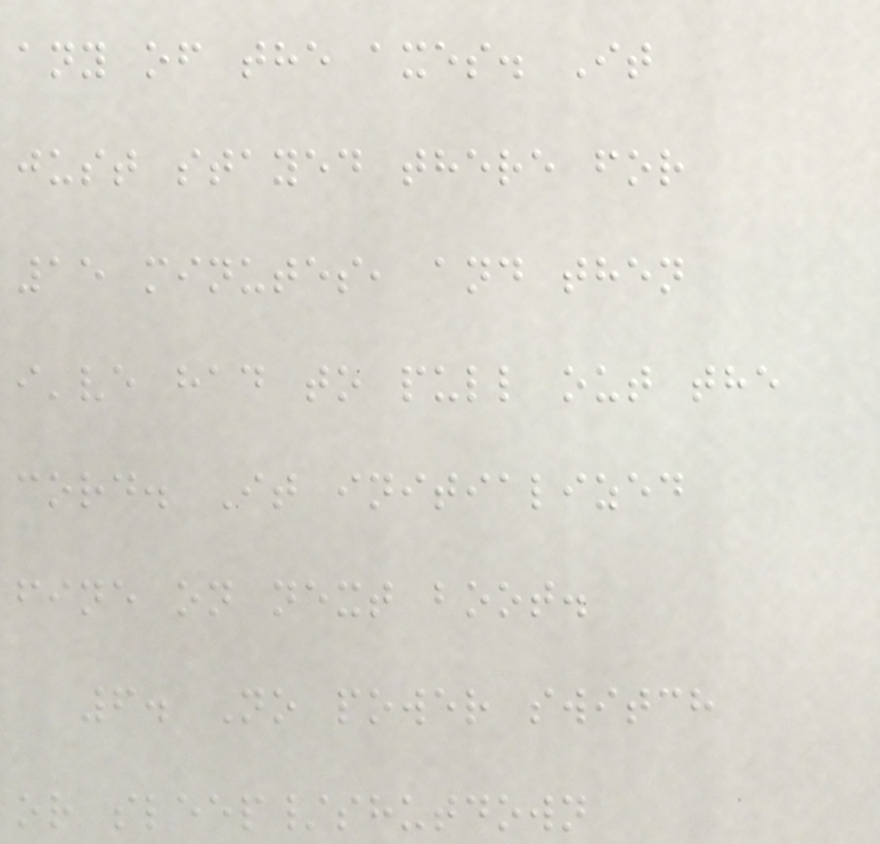any of the axes. It
just stayed there for
15 minutes, and then
i've had to pull out the
cord. It initialized
fine on next boot.
6. No power switch
or sleep/shutdown
